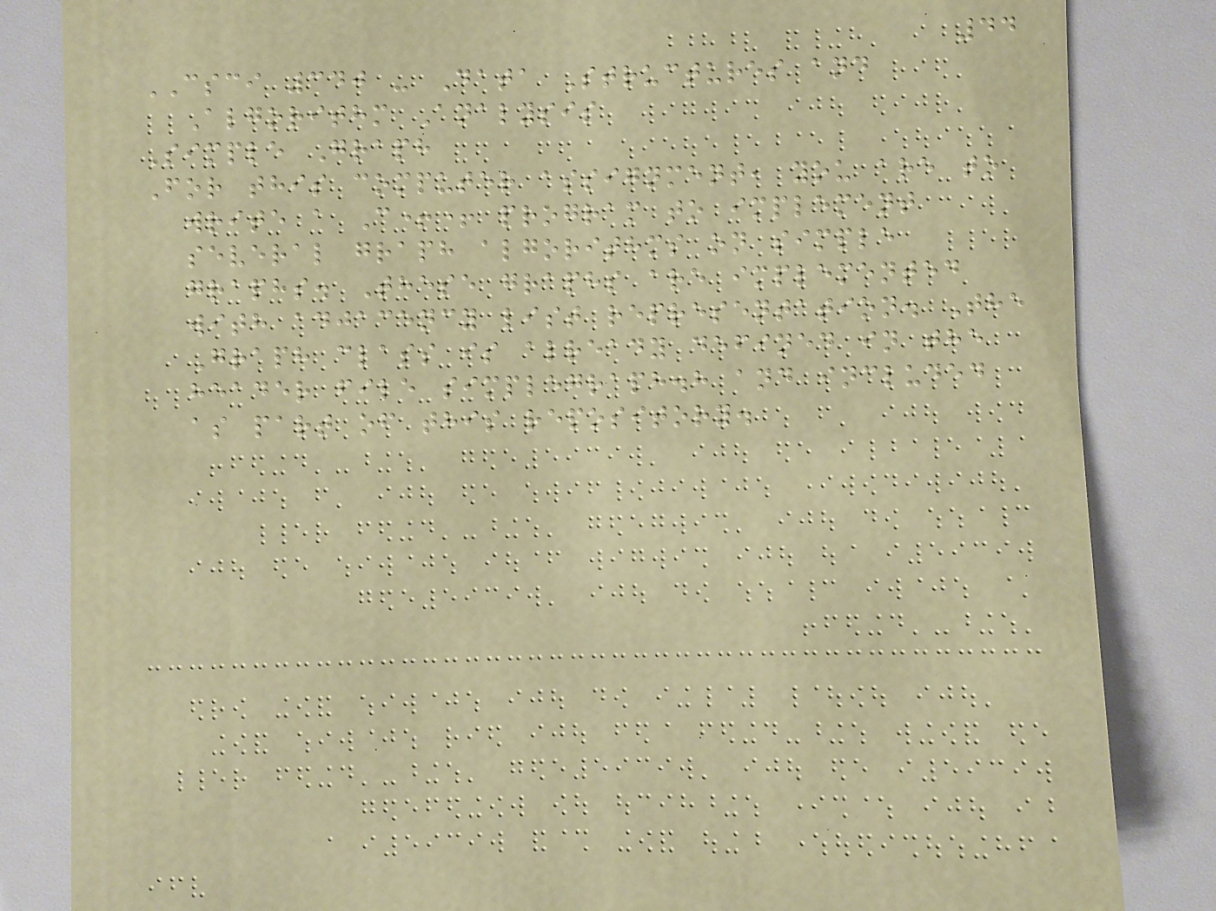44
CSCI 340 - Data Structures and
Algorithm Analysis
Simple Graph
For this computer assignment, you are to
write a C++ program to implement
several graph algorithms on simple
graphs. These graphs are implemented
with adjacency list representation. The
Graph class is already defined in the
header file simplegraph.h and included
as part of this repository.
